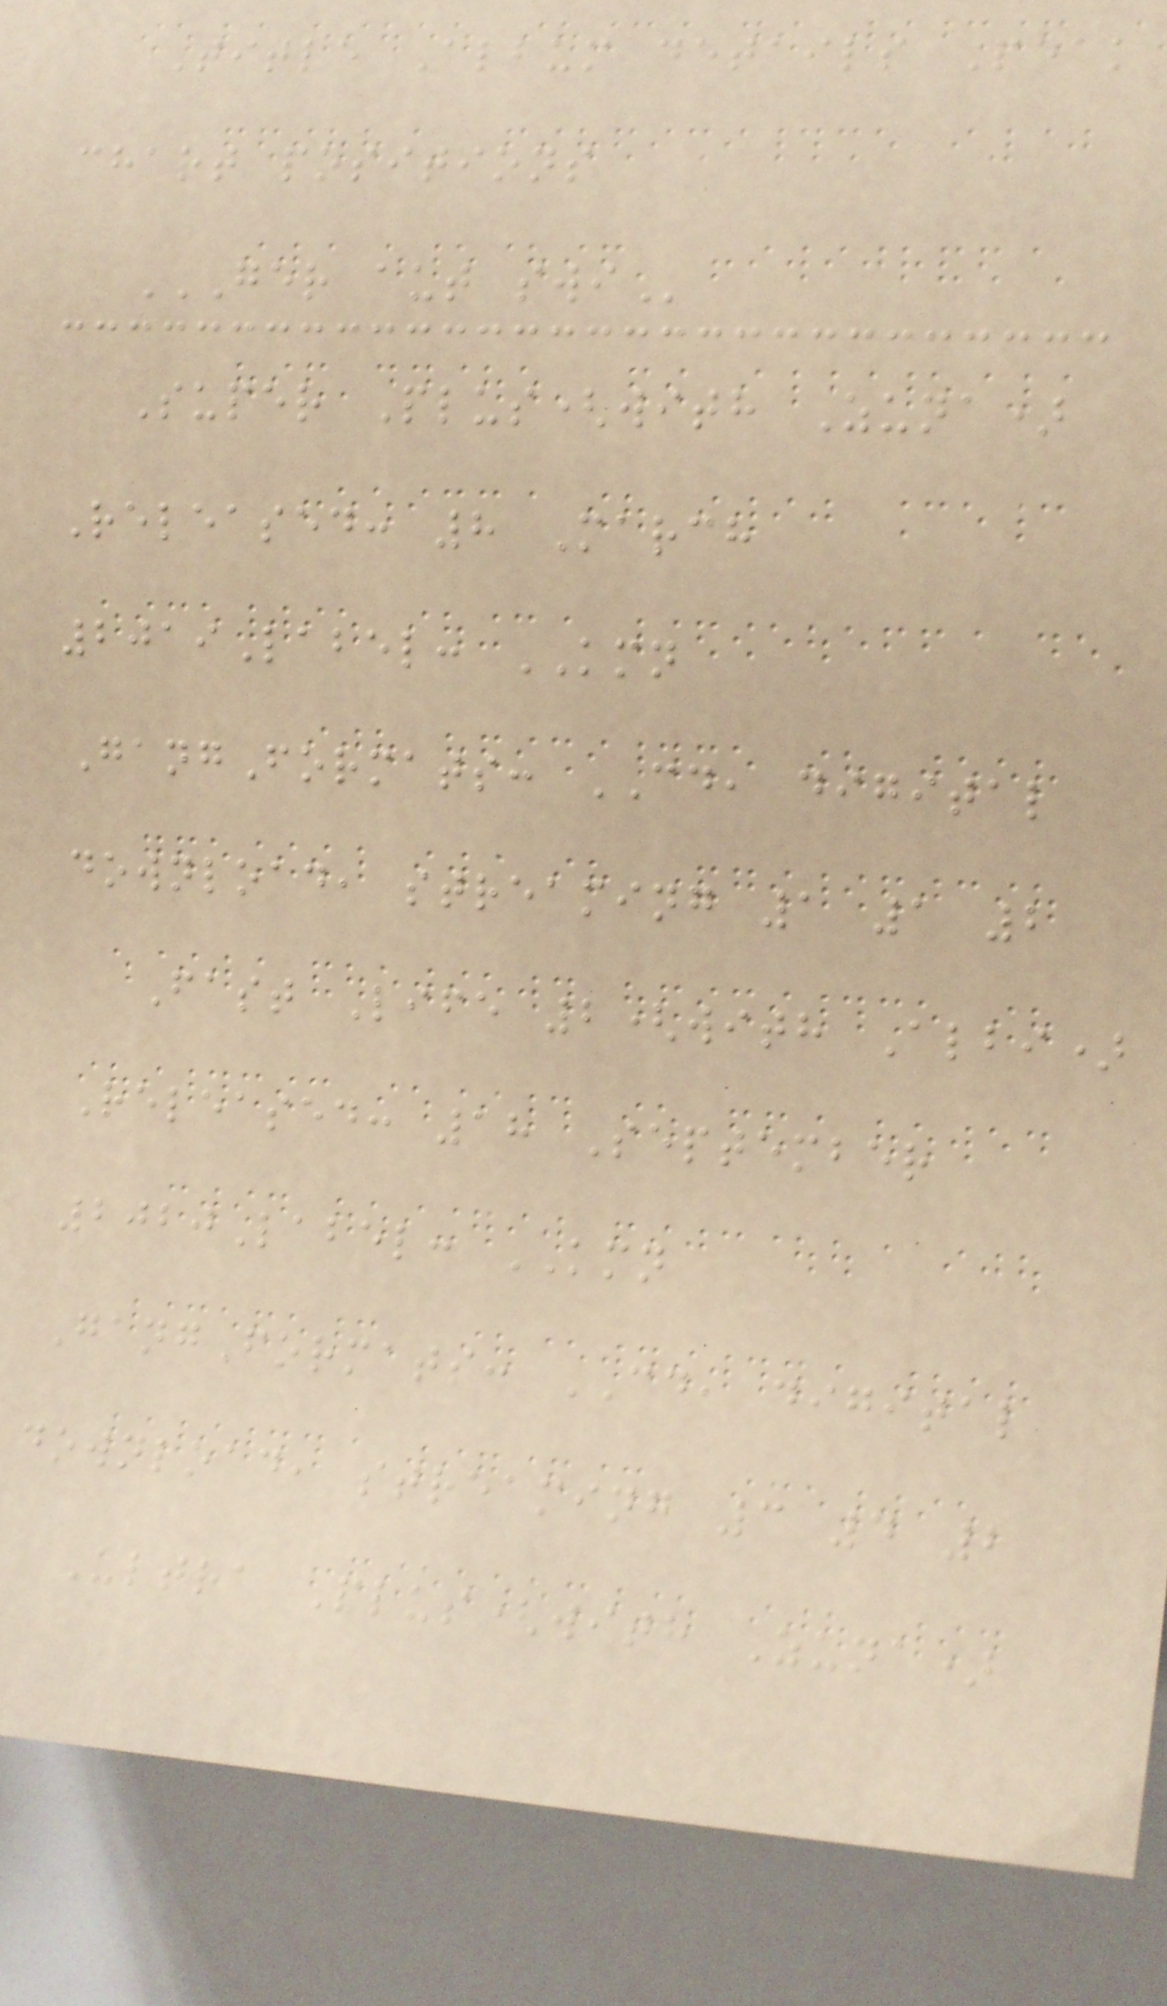Title Album details Peak
chart positions
GER AUT SWI
Super Plus(with Zuna)
Released: 8 March
2019Label: KMN
GangFormats: CD, digital
download, streaming 1 1 2
Fast Life 2(with Albi)
Released: 18 September
2020Label: KMN
GangFormats: CD, digital
download, streaming 3 4 2
Ultra Plus(with Zuna)
